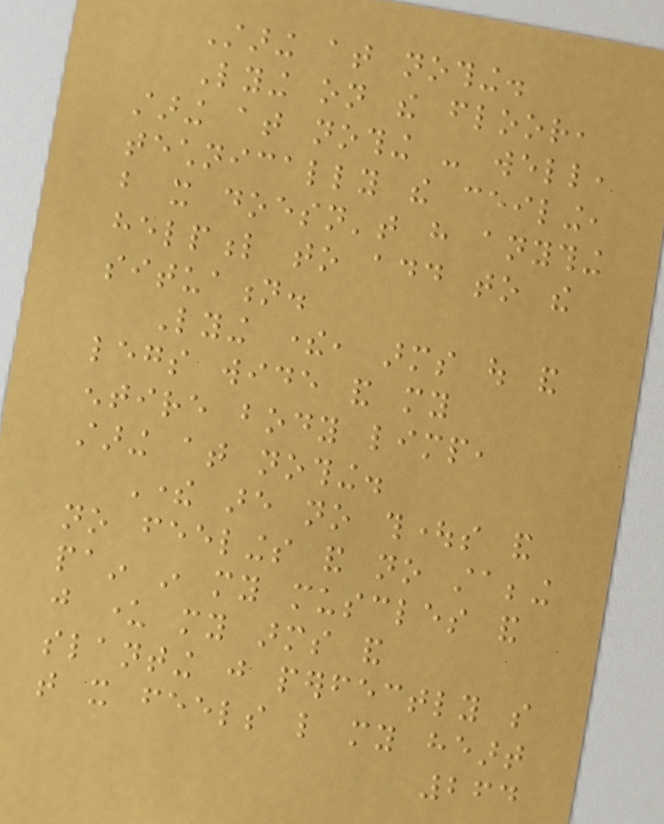Staring at nothing.
Lying on the floor,
staring at nothing - well,
technically the ceiling,
but it doesn't have anything
helpful to add to the
situation.
Lying there, arms out and
legs wide and my
entire body limp,
staring at nothing.
There are no thoughts and
no feelings and no stabbing
pain in my muscles and
just under my arms and
slanting just perfectly so
that it feels like my heart
264
